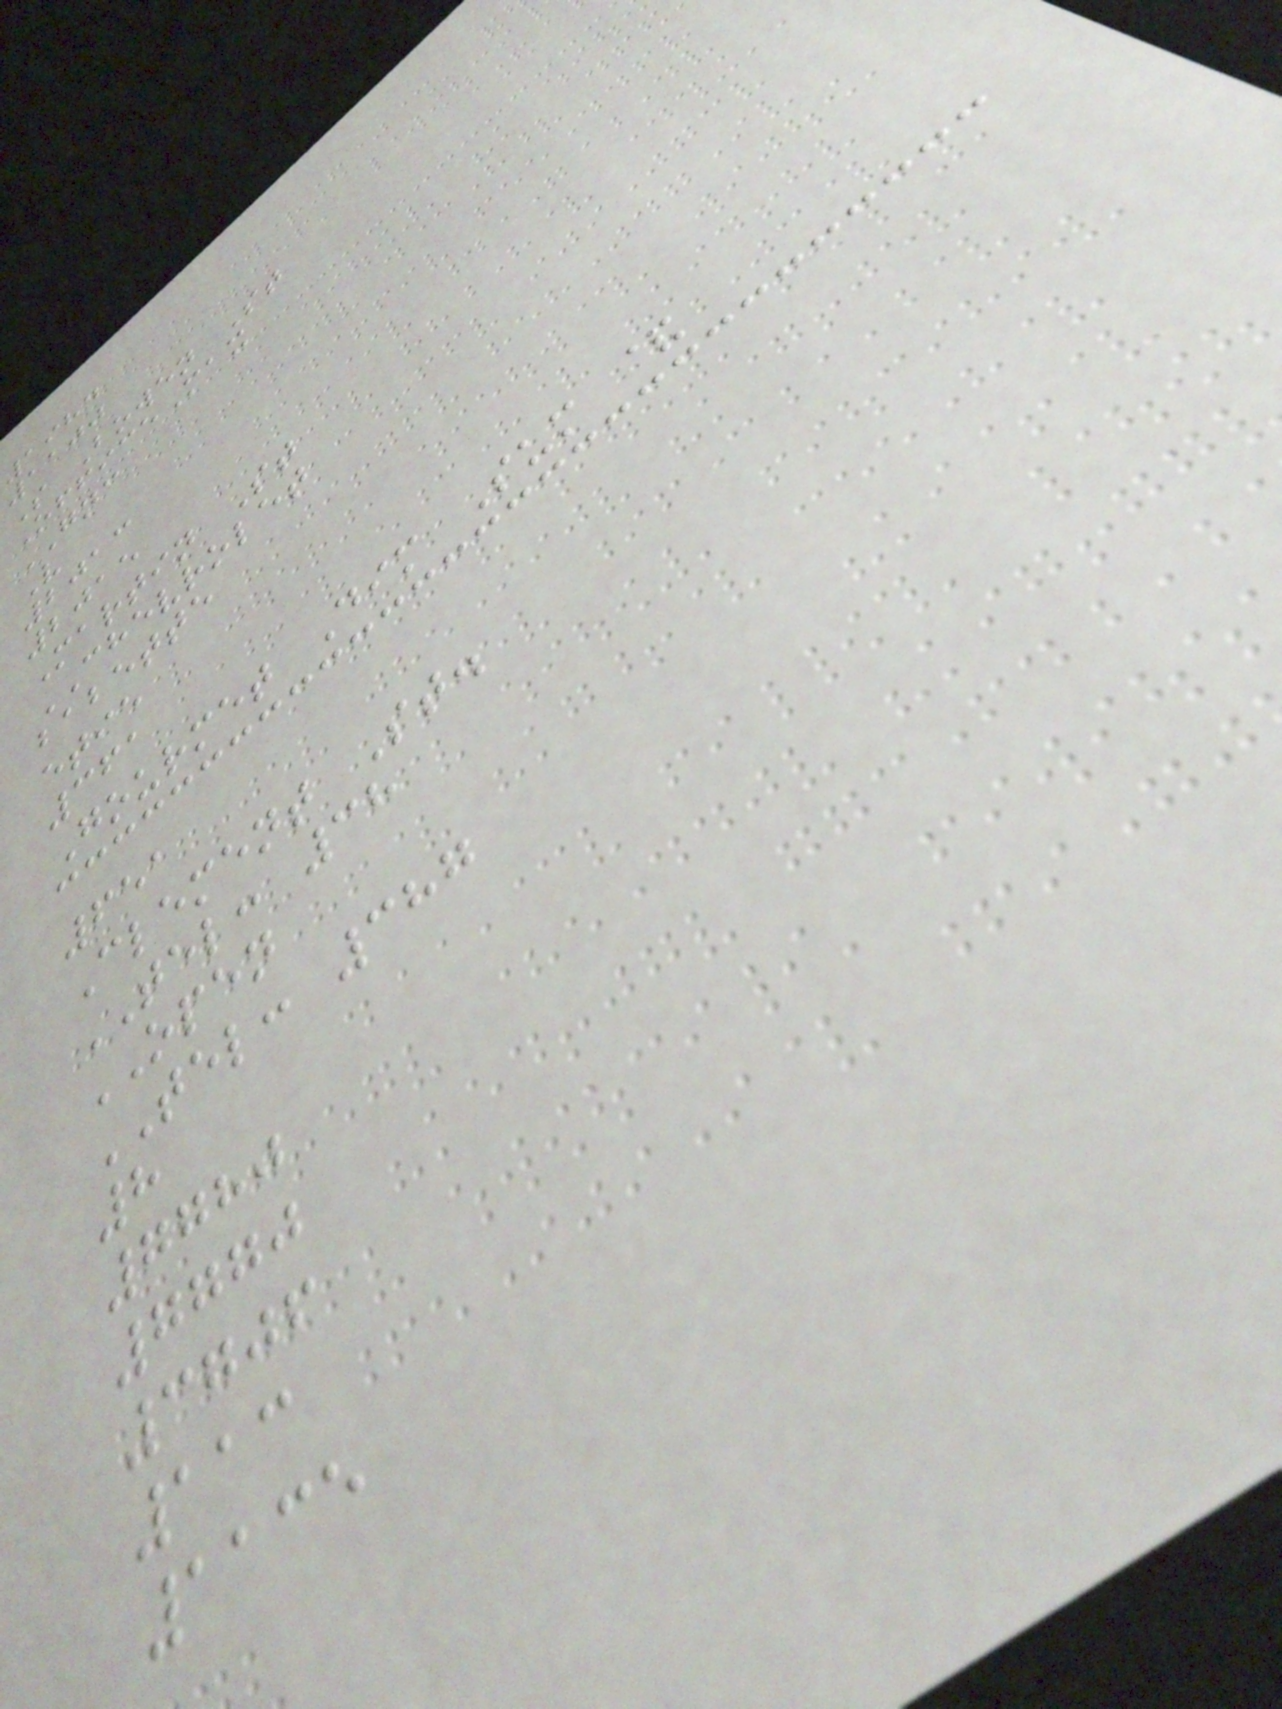1984
1100
S Bowen St
OfficeMax
GNC
V
2013
2015
Martin St
CHEVROLET
babette
etie
361
Gourmet Dim Sum &
651
Clement St.
TEL: 38
OPEN
TEL: 387
8
7780
7770
3706
113
1135
